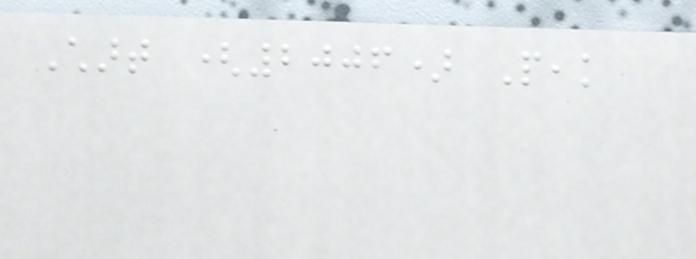Chart (2006) Peak
